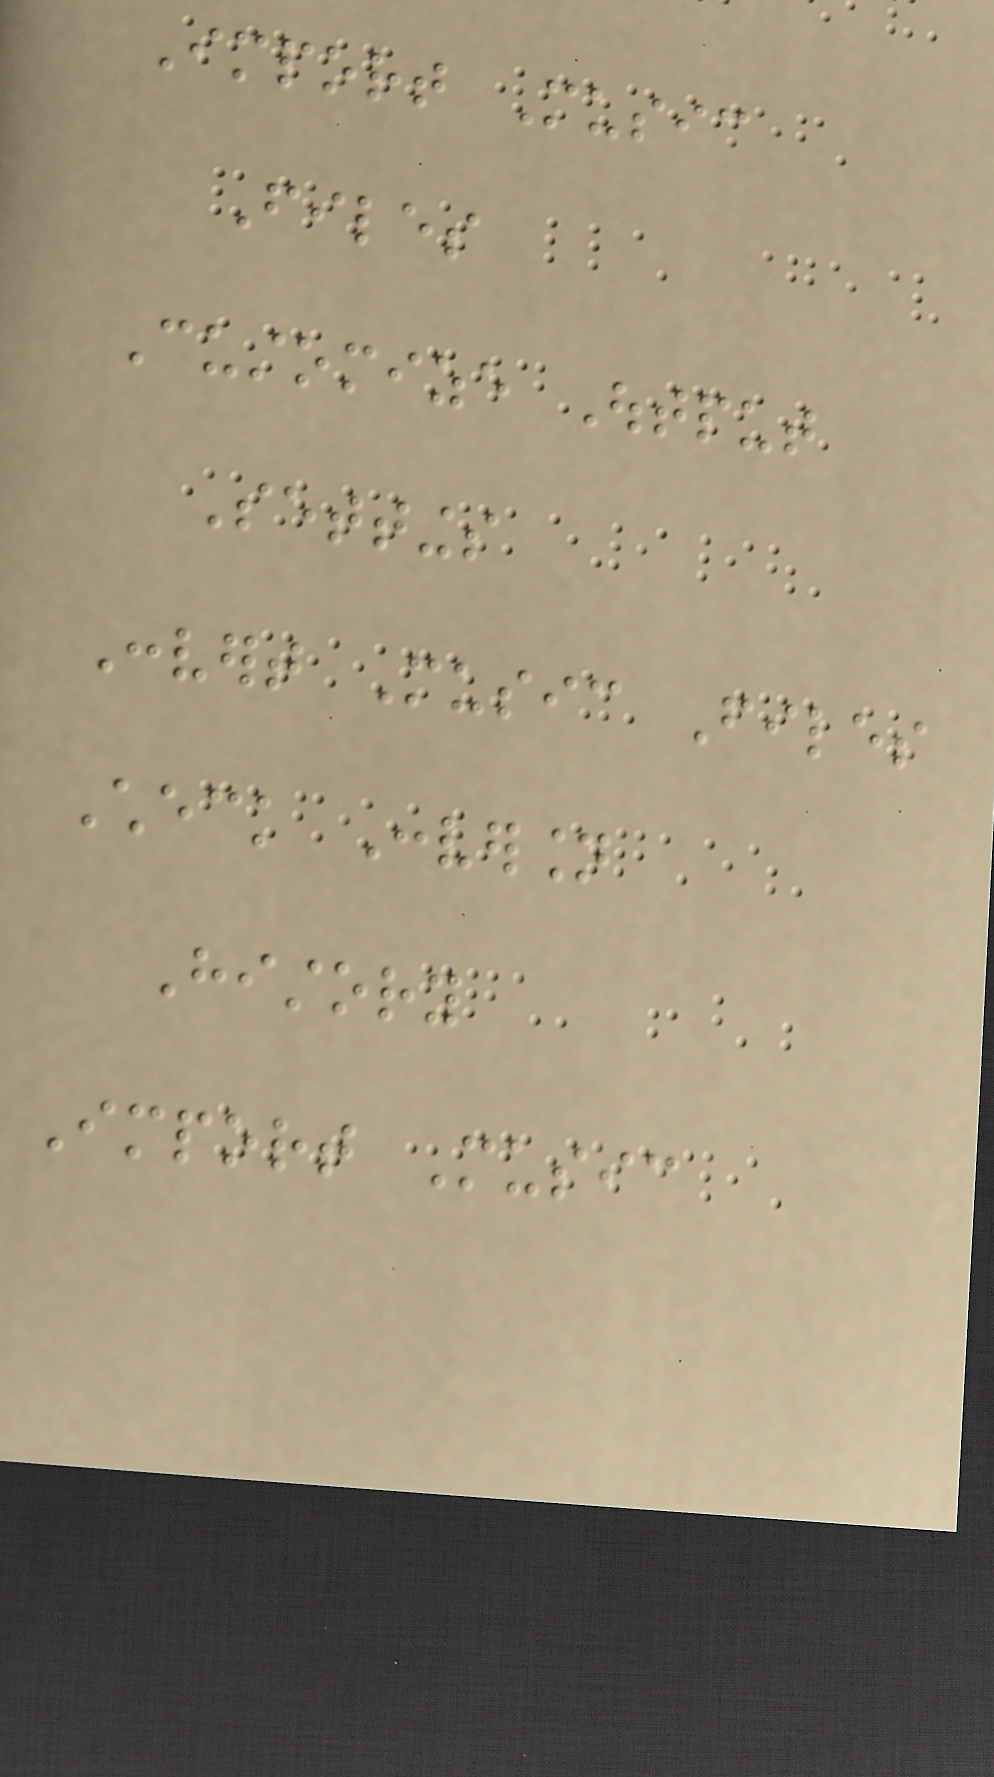Import Music
Files
Customize Output
Settings
Convert Music Files
Check Conversion
History
Import Music
